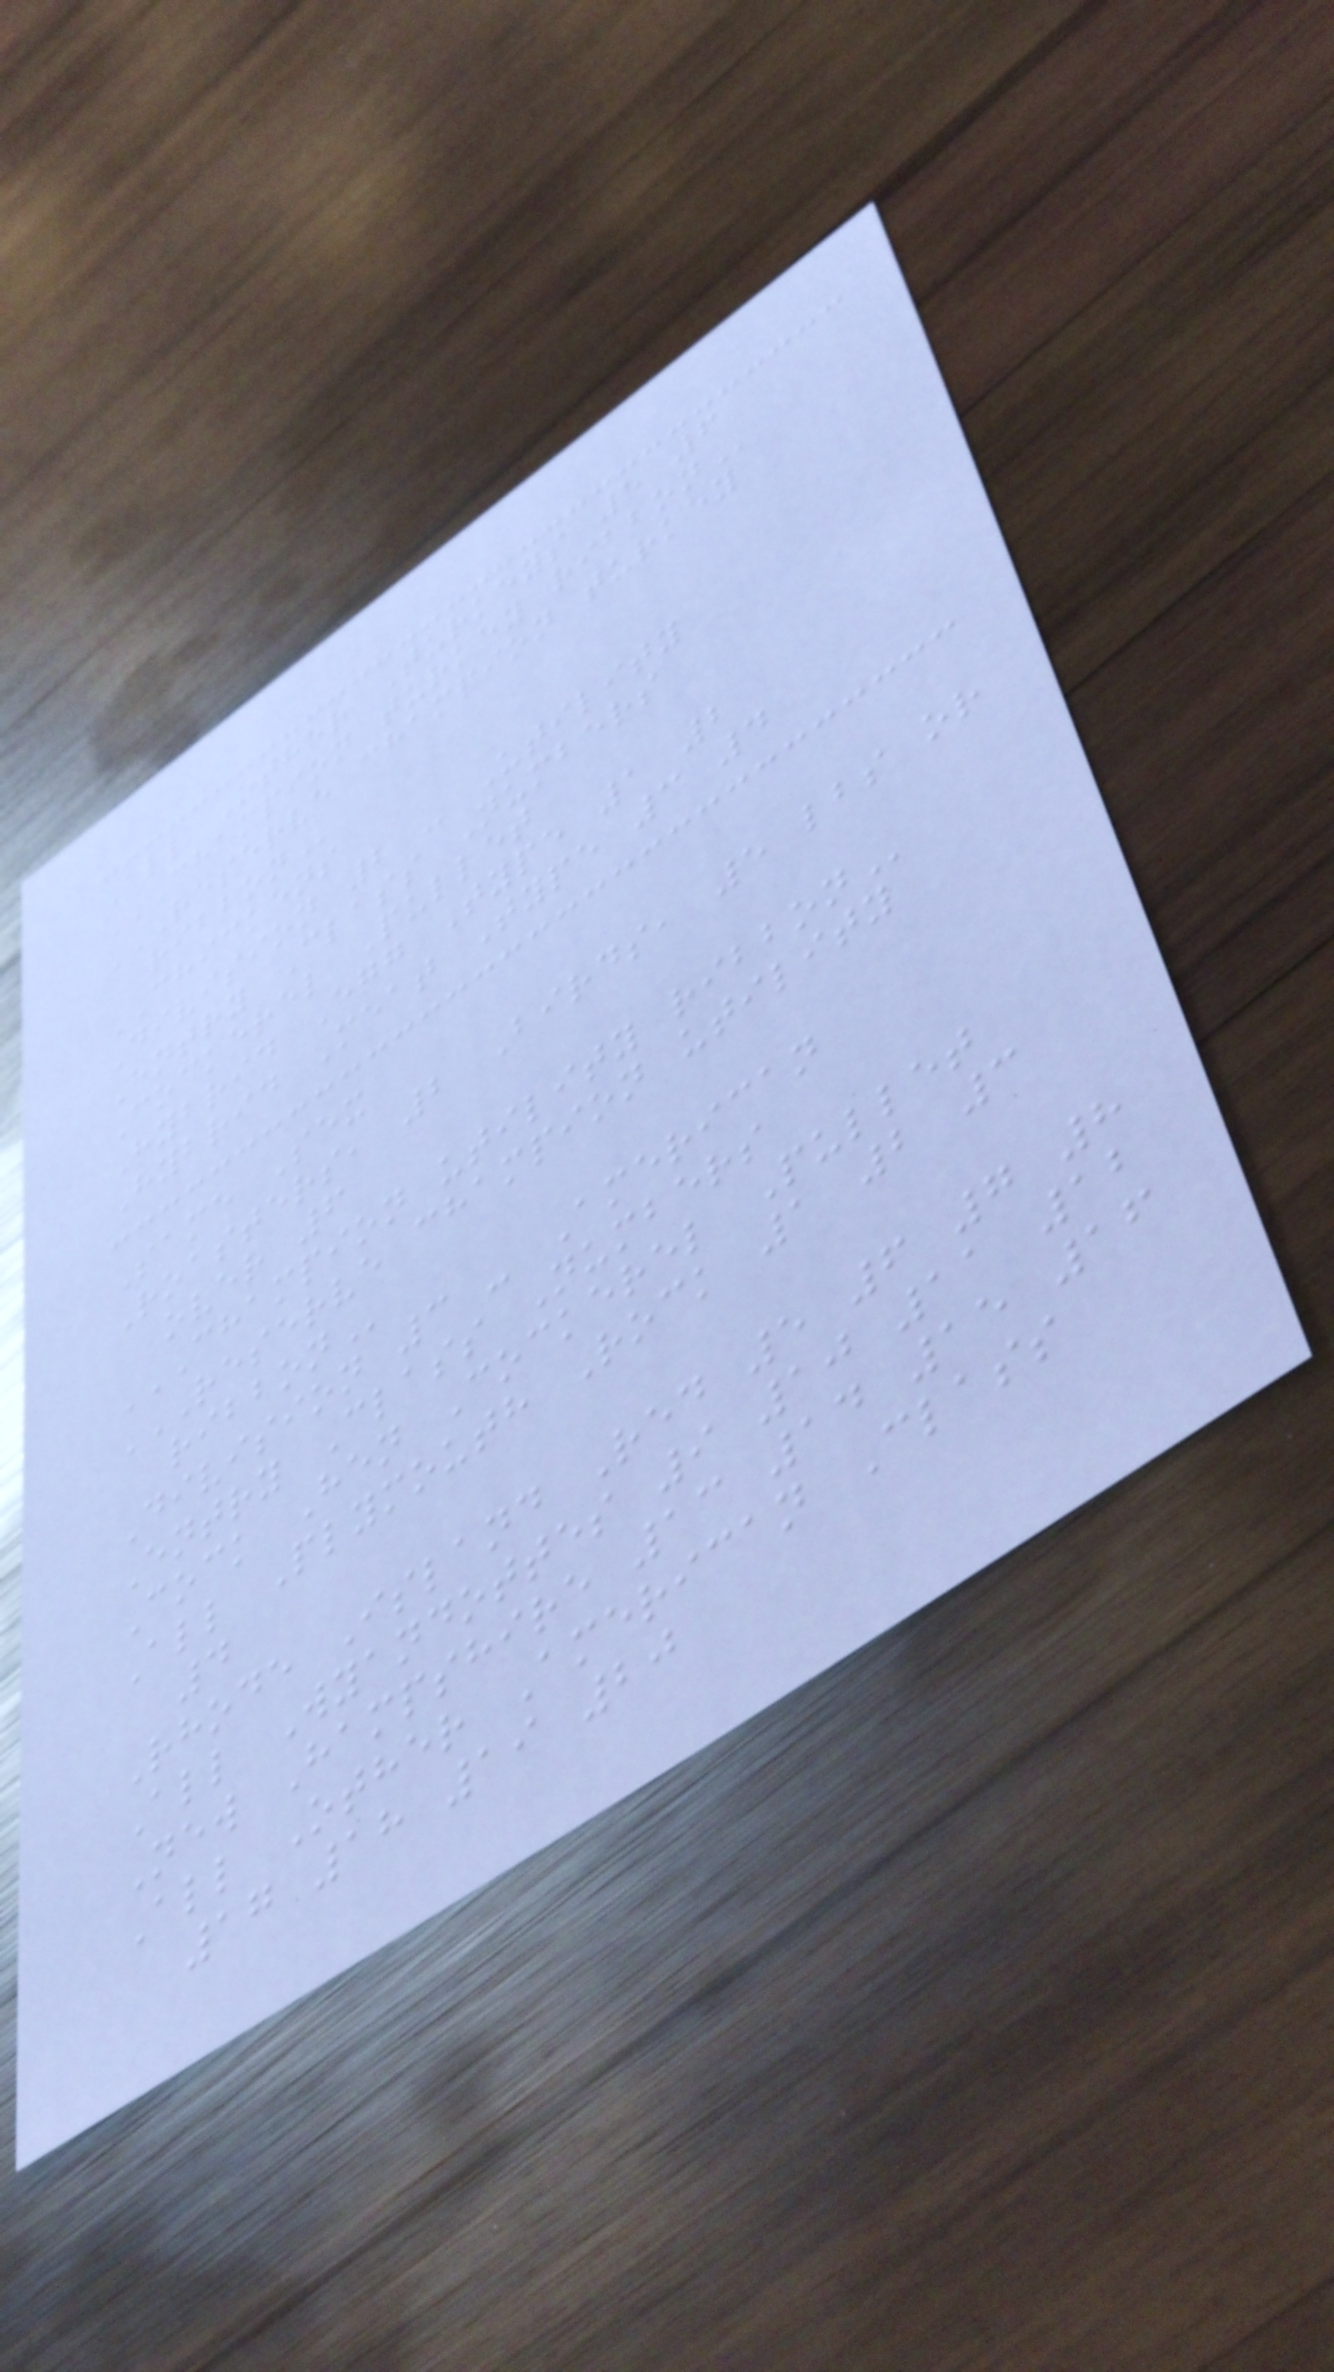All Other Turkeys 5 6
CHAMPION TURKEY RIBBON
RESERVE CHAMPION TURKEY
RIBBON
CHICKENS
Division 2 - Utility
Entry Class Numbers
Cockerel Pullet
Hybrid Egg Type 1 2
Hybrid Meat Type 3 4
Same Sex
Roasters, 2 Birds, 5 lbs or
over 6
CHAMPION UTILITY RIBBON
RESERVE CHAMPION UTILITY
RIBBON
Division 3 - American
Entry Class Numbers
Cock Hen Cockerel Pullet
All Plymouth Rock 1 2 3
4
Rhode Island Red 5 6 7 8
All Wyandottes 9 10 11 12
New Hampshire 13 14 15 16
All Other American Class
17 18 19 20
